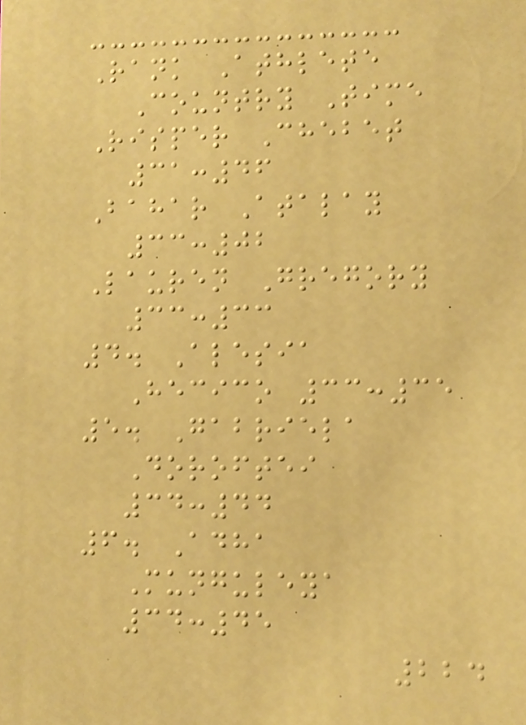Rank Athlete
Country Time
Risper Chebet
31:46
Bahar Atalay
33:02
Lauren Gregory
33:33
4. Alesia
Hecico 33:35
5. Gabriela
Doroftei
34:44
6. Adha
Munguleya
34:45
224
